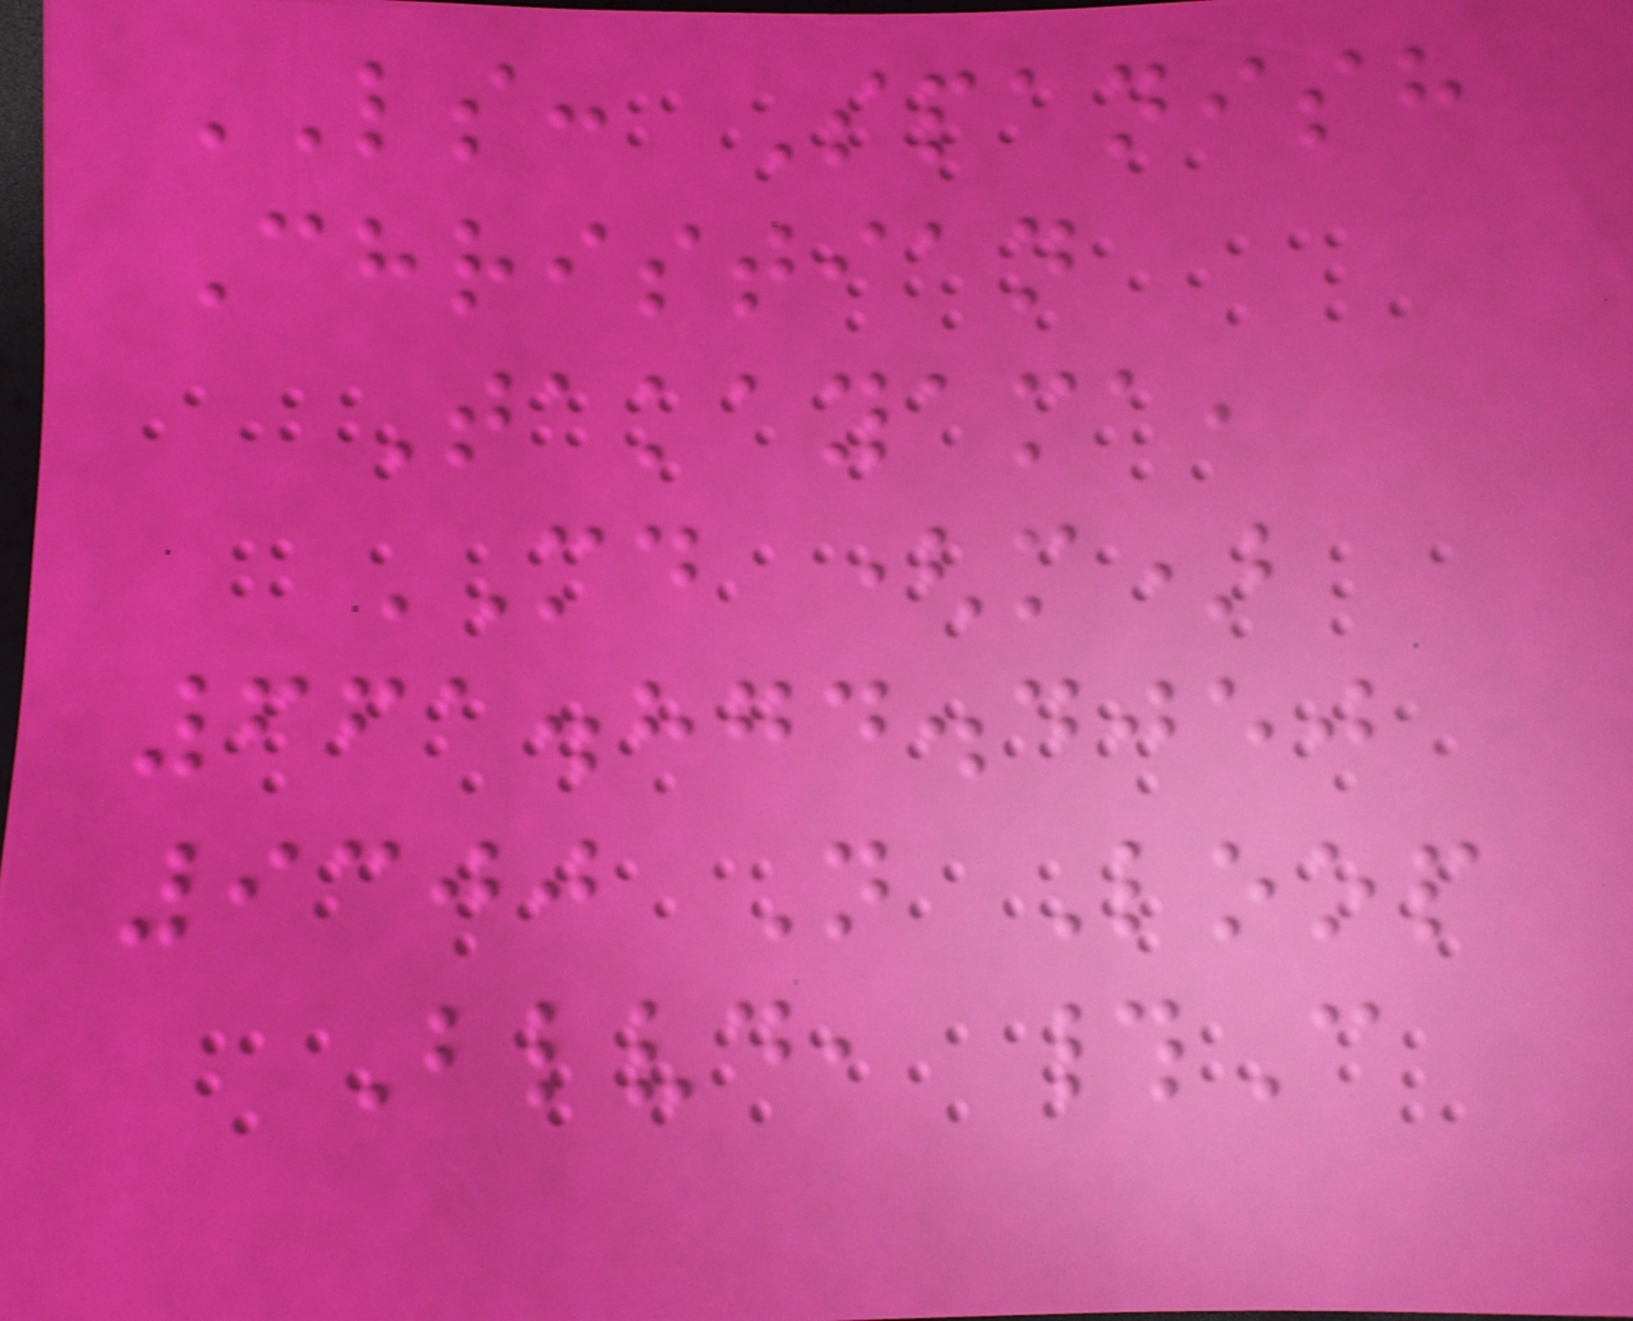LS: Spanish
Christian
Takayama,
MD (m)
661.874.4050
9300 N Loop
Blvd, #C
